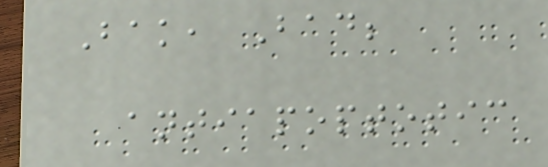Bak, Bad;
antiapoptotic
